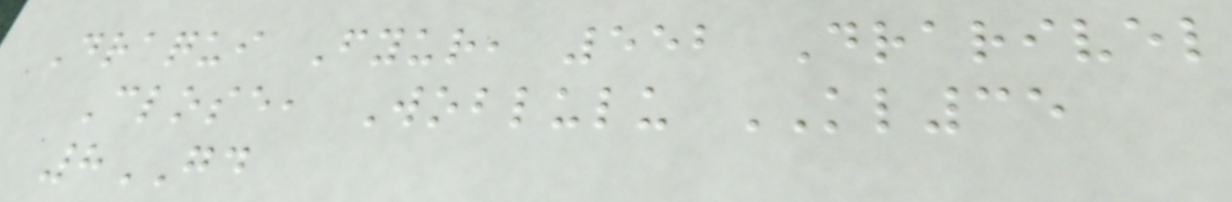Draqui Fyur, 552 Drarivel
Close, Woblulu KL35
8GD
